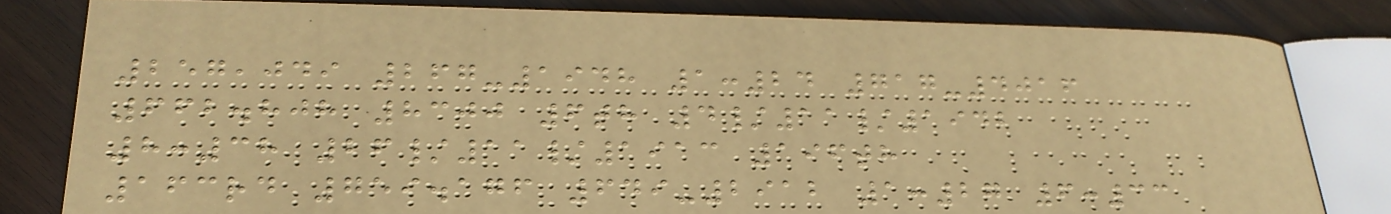257,049 267-1948 1:24 717-4016
662.808 8300 6th 4/11/1942
8:38 26/11/1913 196th
163rd 759.176 649-2912 1:27 6:33
